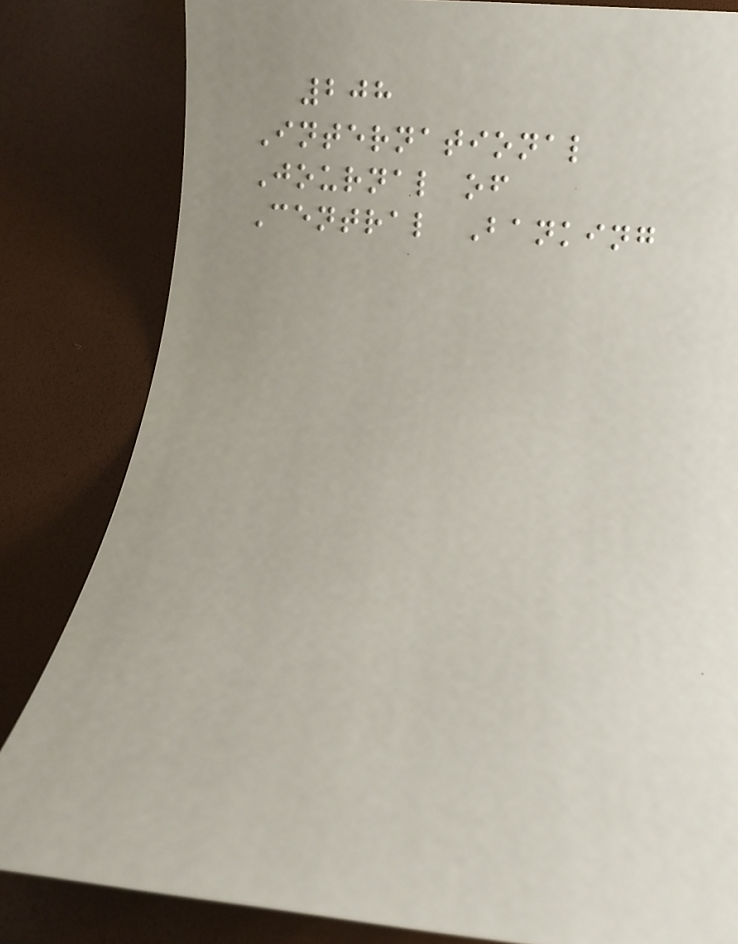208
International
Journal of
Central Banking
